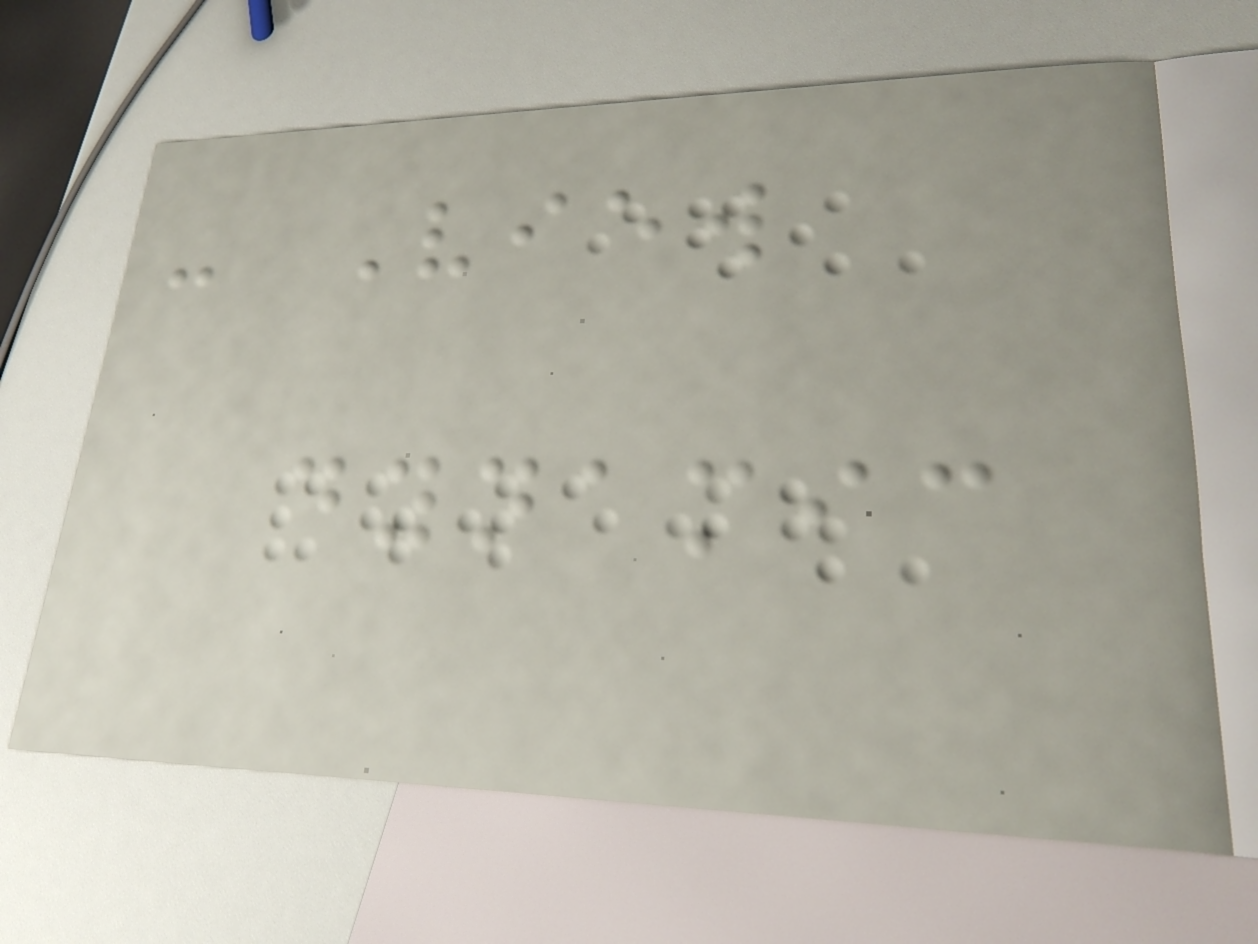- View
dynamic
